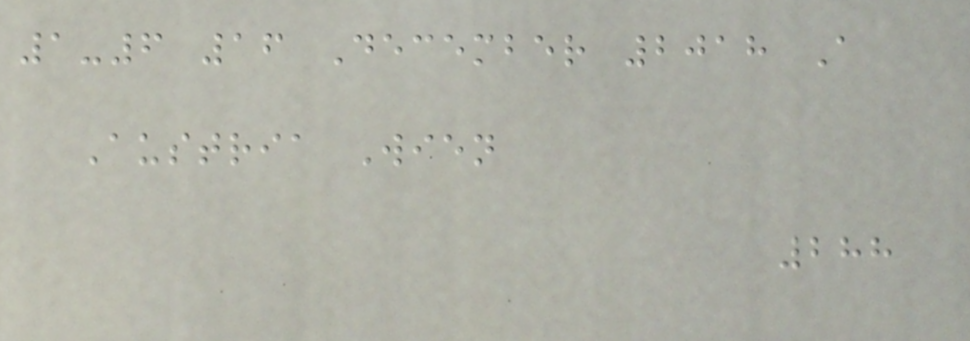1-6 16 December 2018 A
Austria Wien
288
